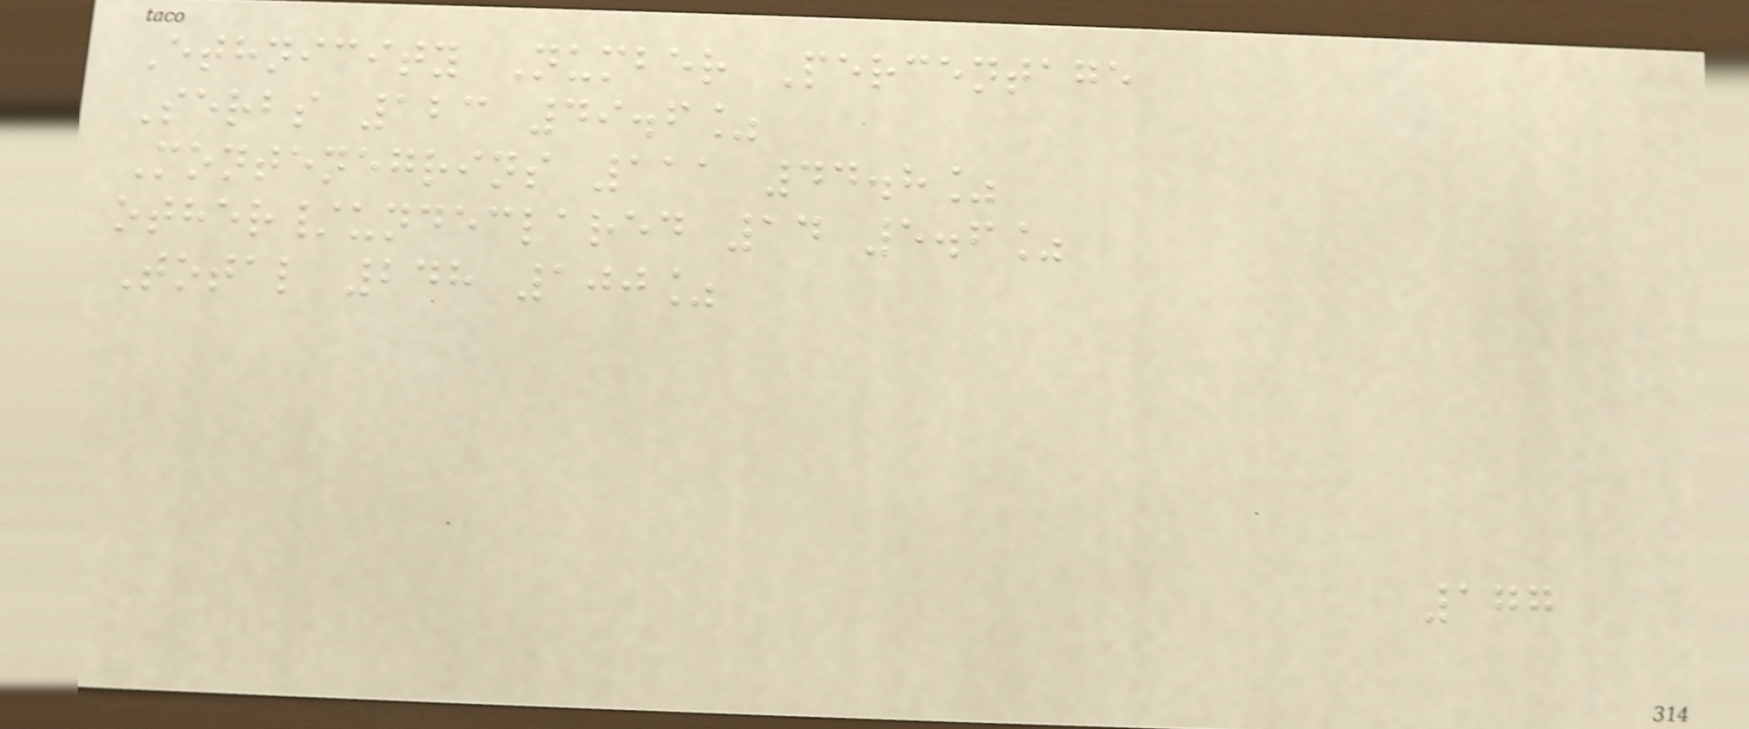Ethnicity Number Percentage
Serbs 123 49.6%
Montenegrins 111 44.8%
other/undeclared 14 5.6%
Total 248 100%
177
